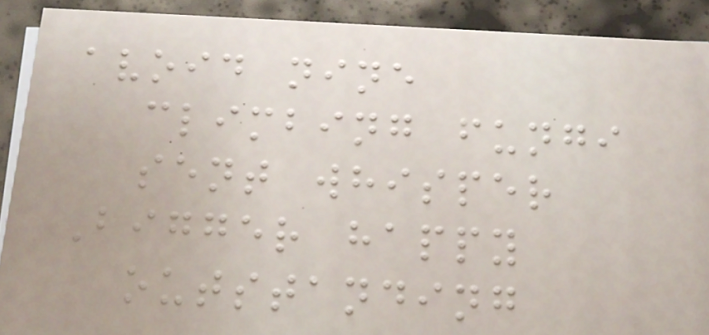avoid nine
climbing fungi
sent whisper
Bigger happy
outstanding
